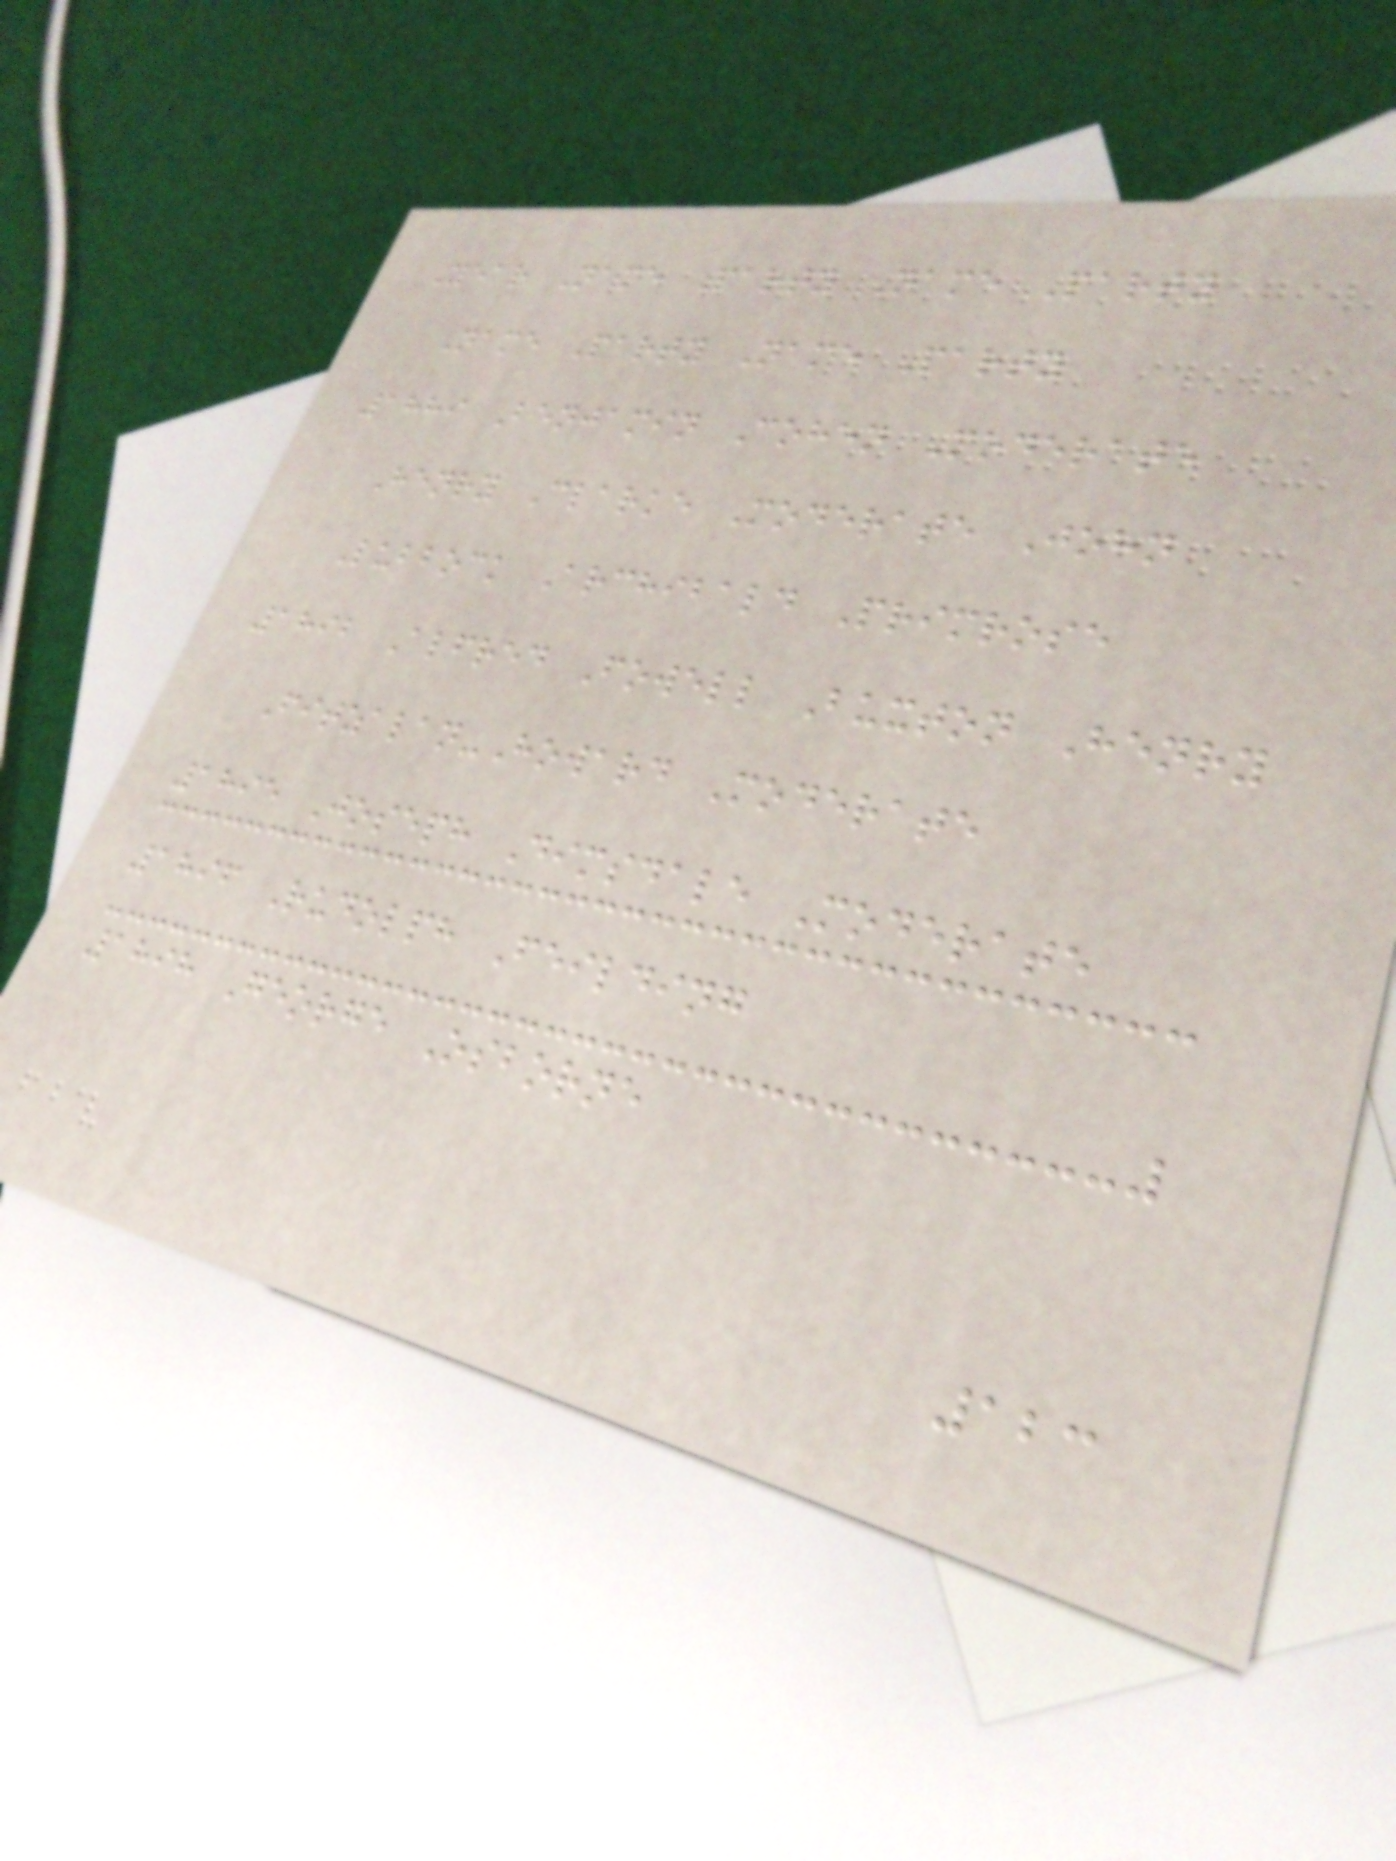Year Name Party Name Party
Name Party Name Party
1889 Benjamin Cohen Moderate
Henry Clarke Moderate John
Lubbock Archibald Primrose
1892 Alfred Fowell Buxton Henry
Fitzalan-Howard Moderate
1895 Joseph Dimsdale Moderate
1896 Rudolph Feilding
1898 George Osborne
123
